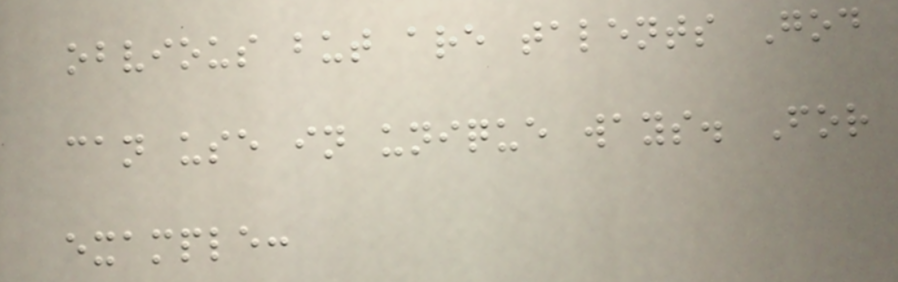obvious but are talents God
can use in unique ways. For
example:
